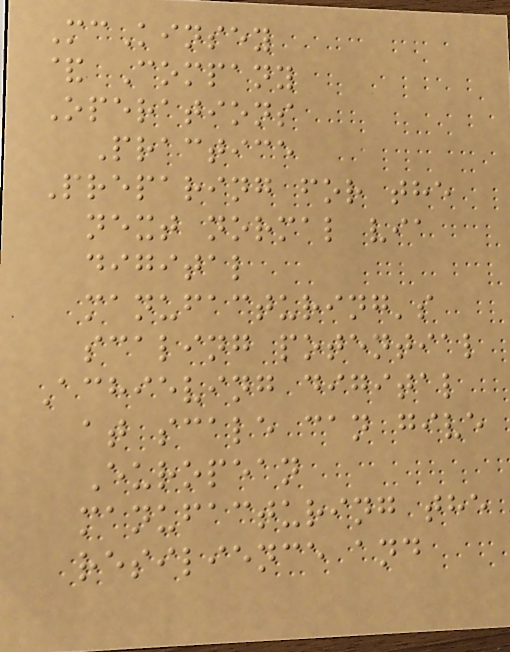McKinsey
& Company
Operations
Practice
Preparing for the
next normal via
digital
manufacturing's
scaling potential
Achieving digital
at scale can give
European
manufacturing the
resilience and
